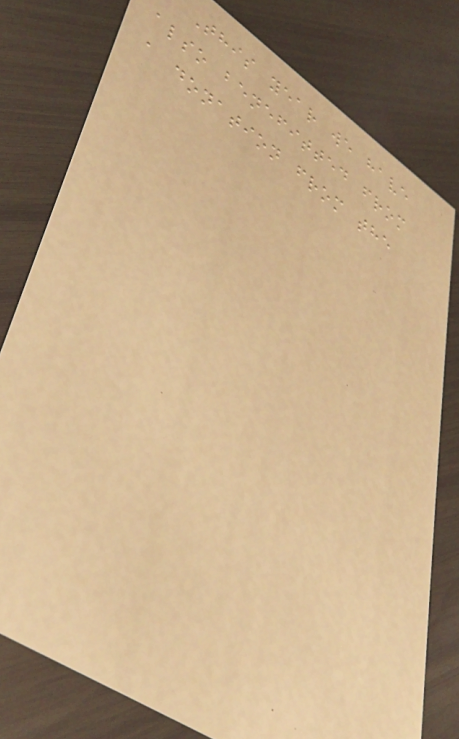This year we have
also benefitted from
a donation from the
